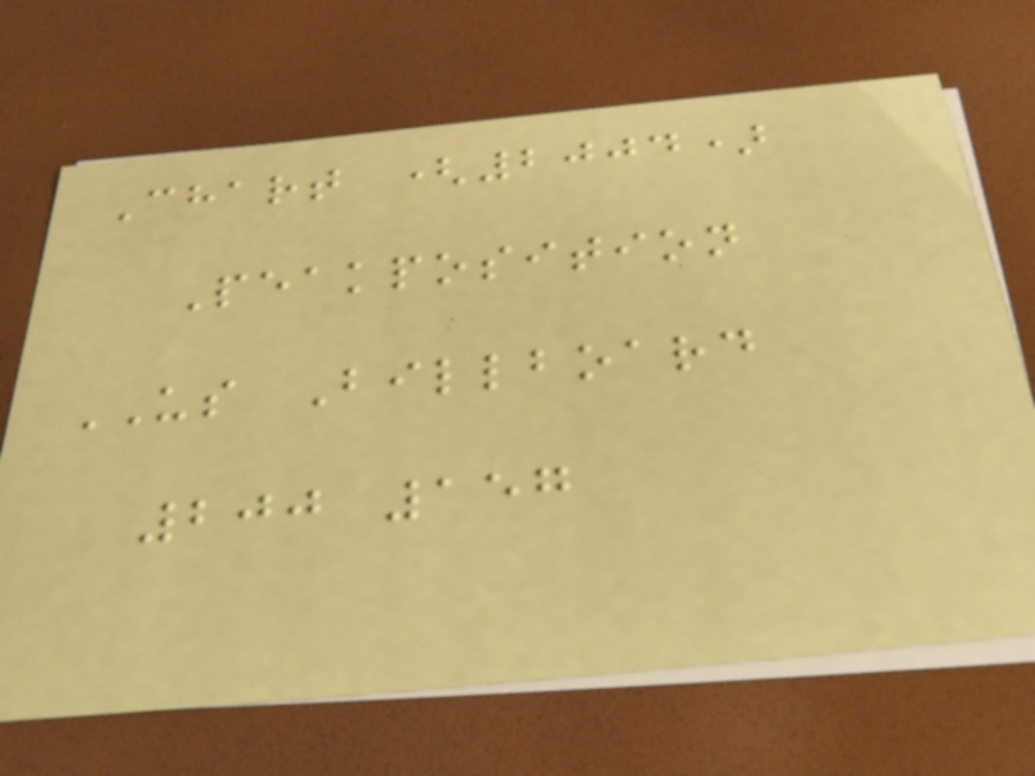Chart (2004)
Peakposition
US Billboard
200 157
